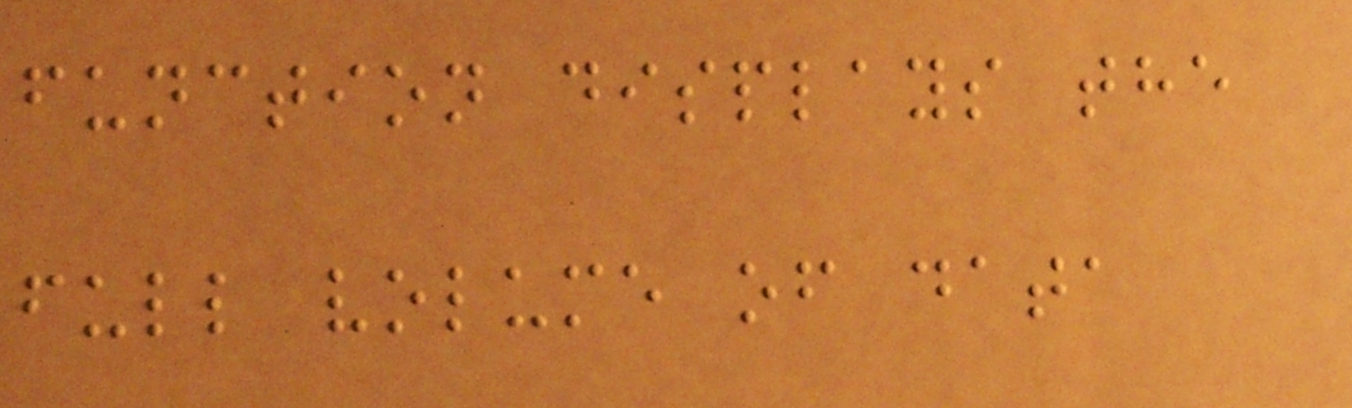function displays the
full volume of data
